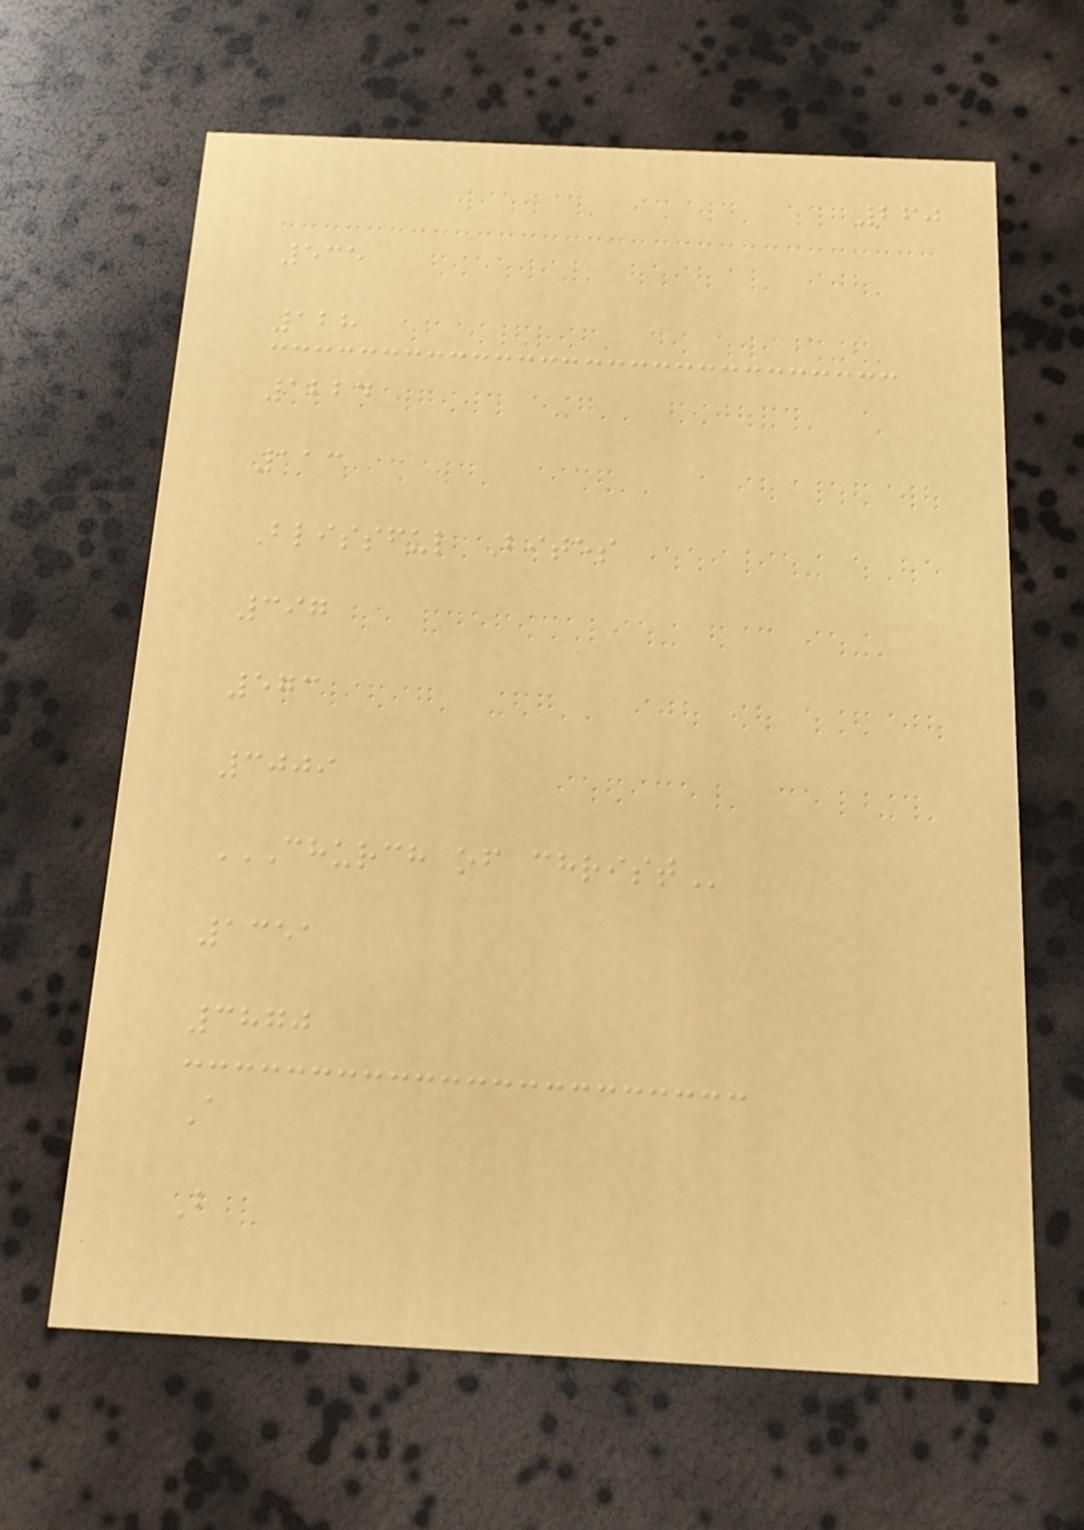260
535
128
1224
113
Blissful Bites
397
573
3009
CHURCH OF CHRIST
1351
3870
A
B
